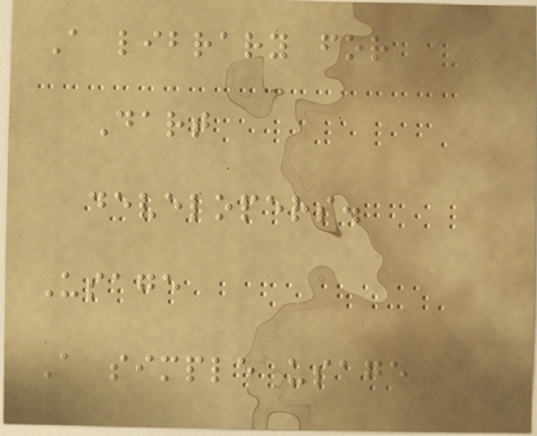A library for
Dart
developers.
Usage
A simple usage
